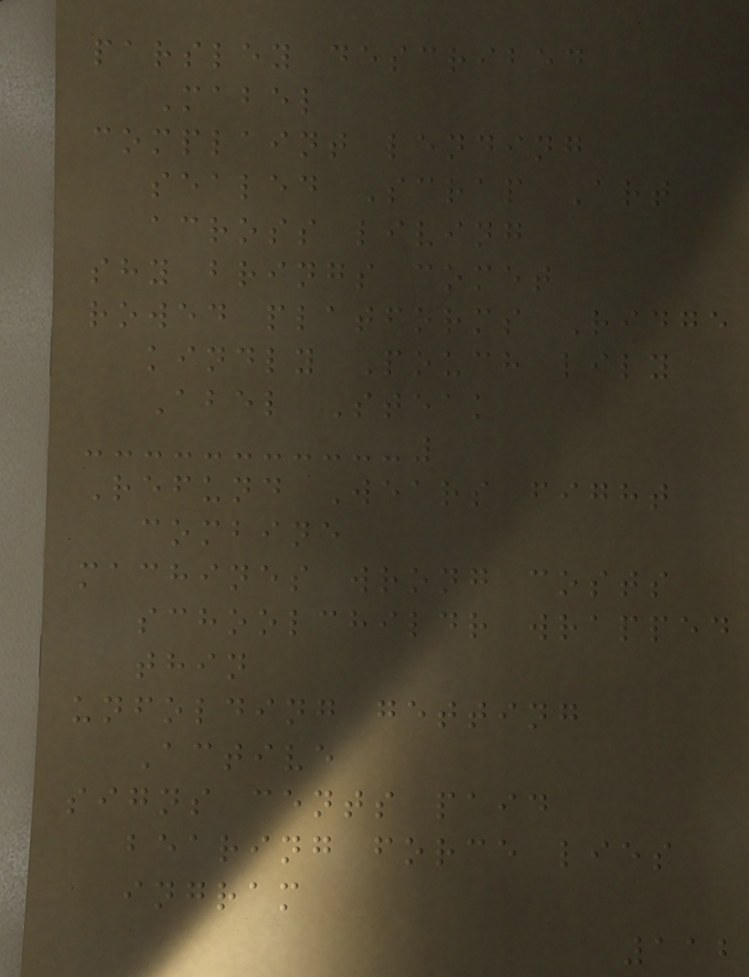parsley described
Mabel
complaint lending
sealed Scrap Art
across living
shy brings comet
rowed platforms Ridge
kindly Pouch lily
Abel Steak
Refund Wears fight
combine
machines wrong costs
schoolchildr wrapped
thin
unfolding getting
Active
signs cents paid
bearing force lies
ingram
112
